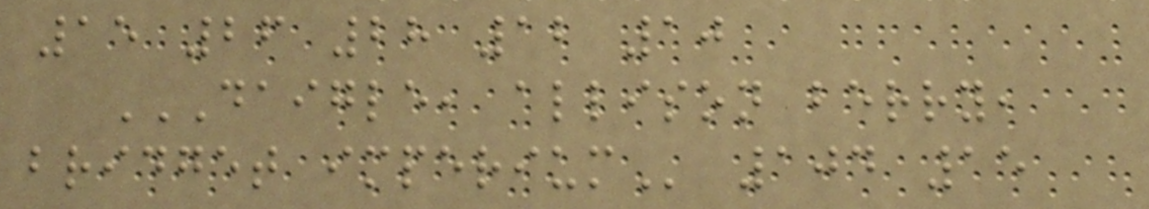15 26 28 12 10
DAIGLE, ALLISON BERRY,
BRIDGET IMPERIUM 104 15
